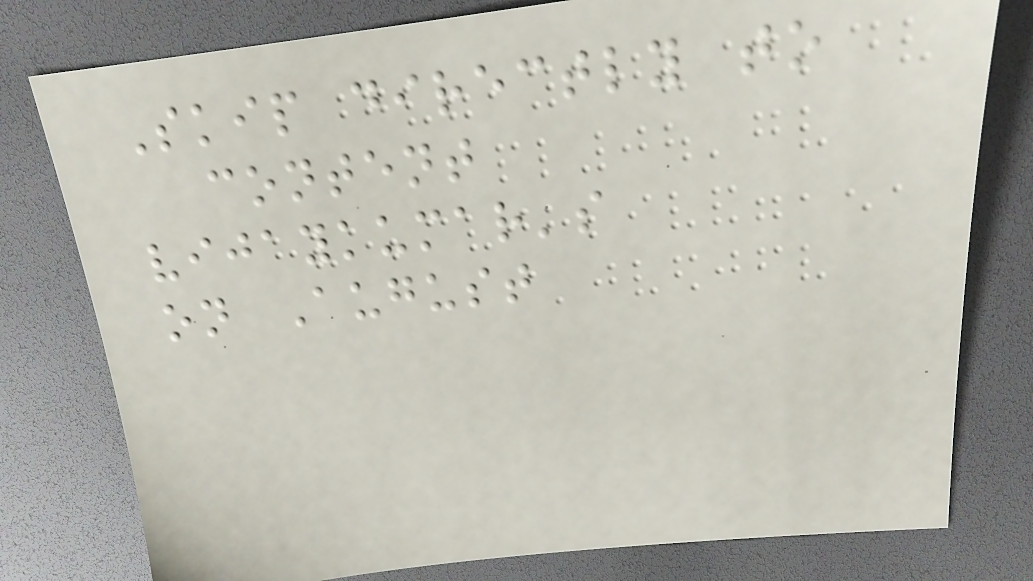Skip directly to
content
vijaykumar's
on August
